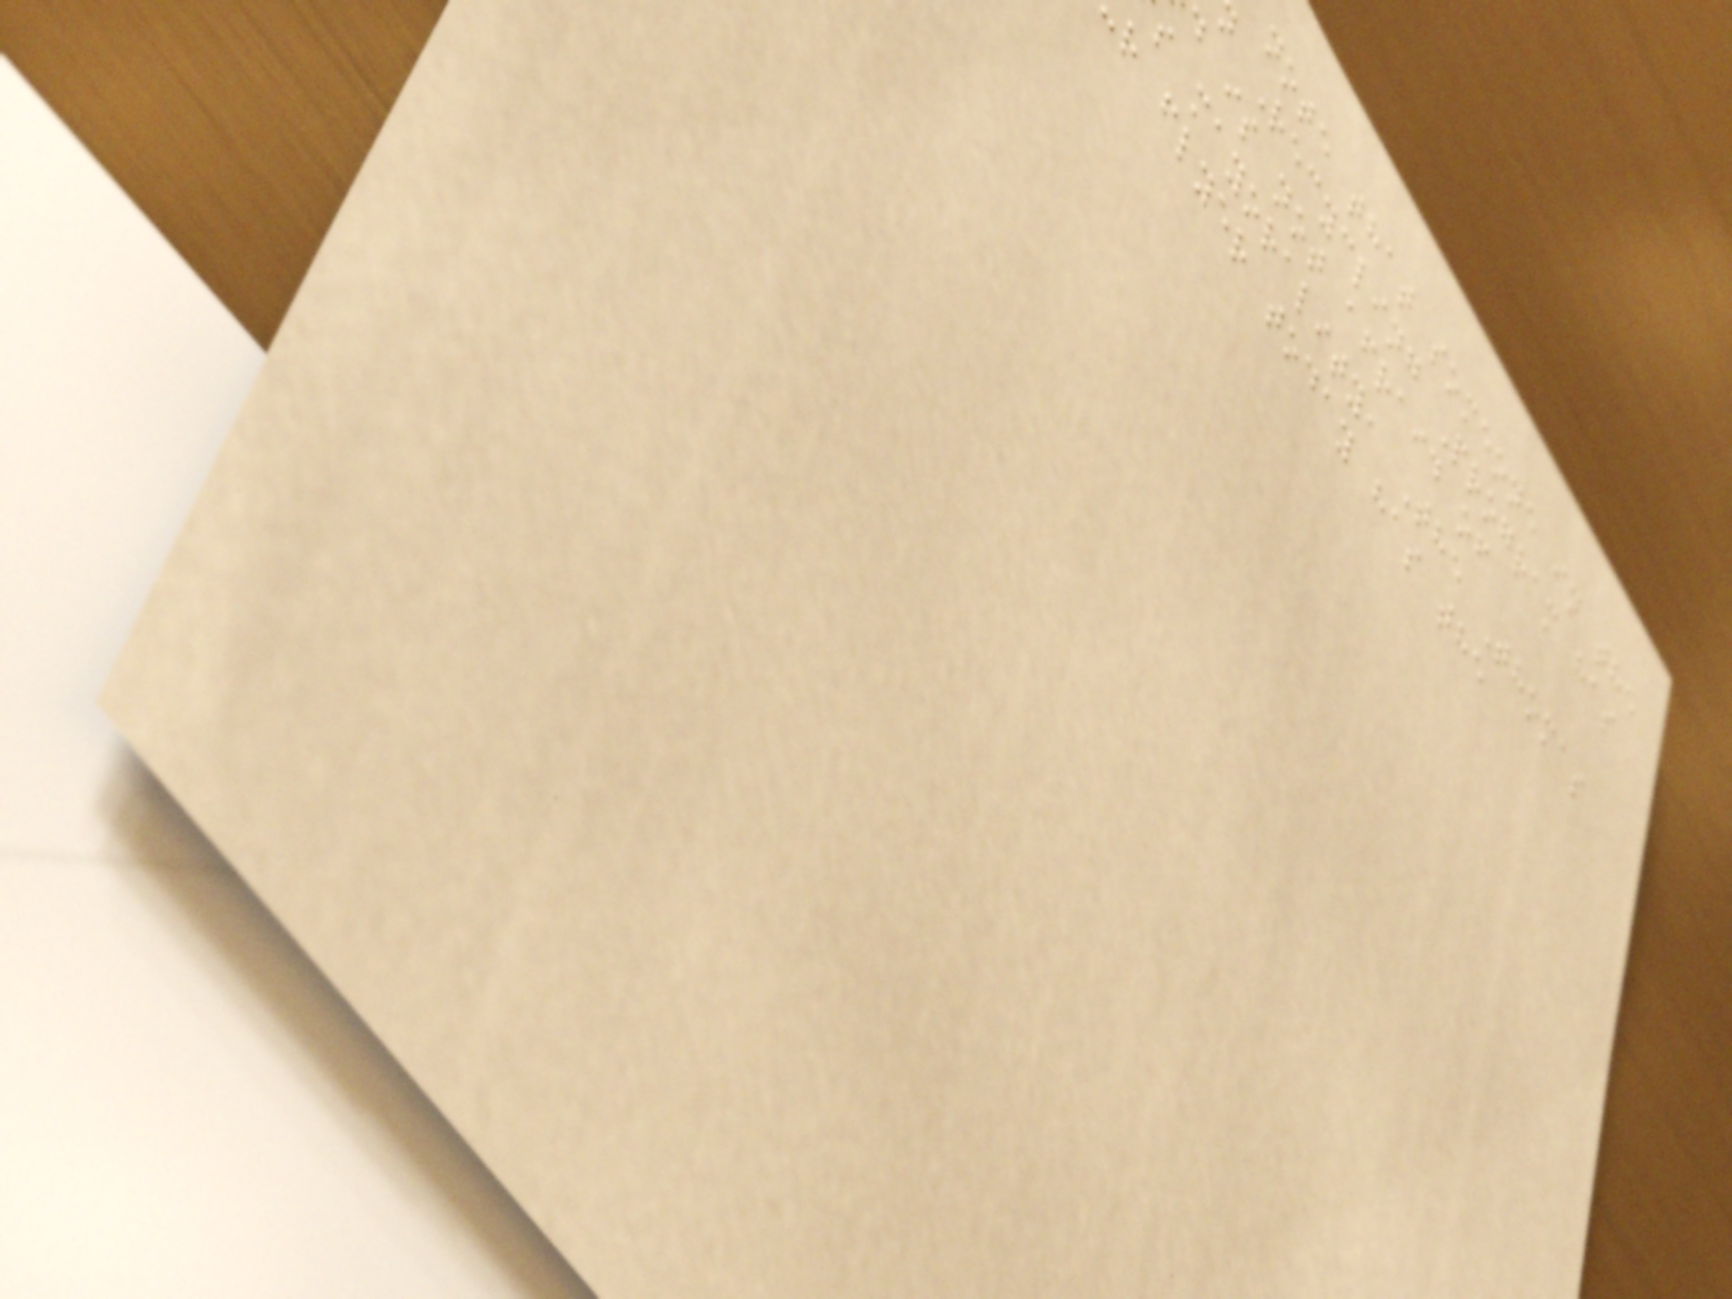note that someone in the
Recycling Program has
d is not afraid of
s mayorality, The Thomas
r flyer today has the
